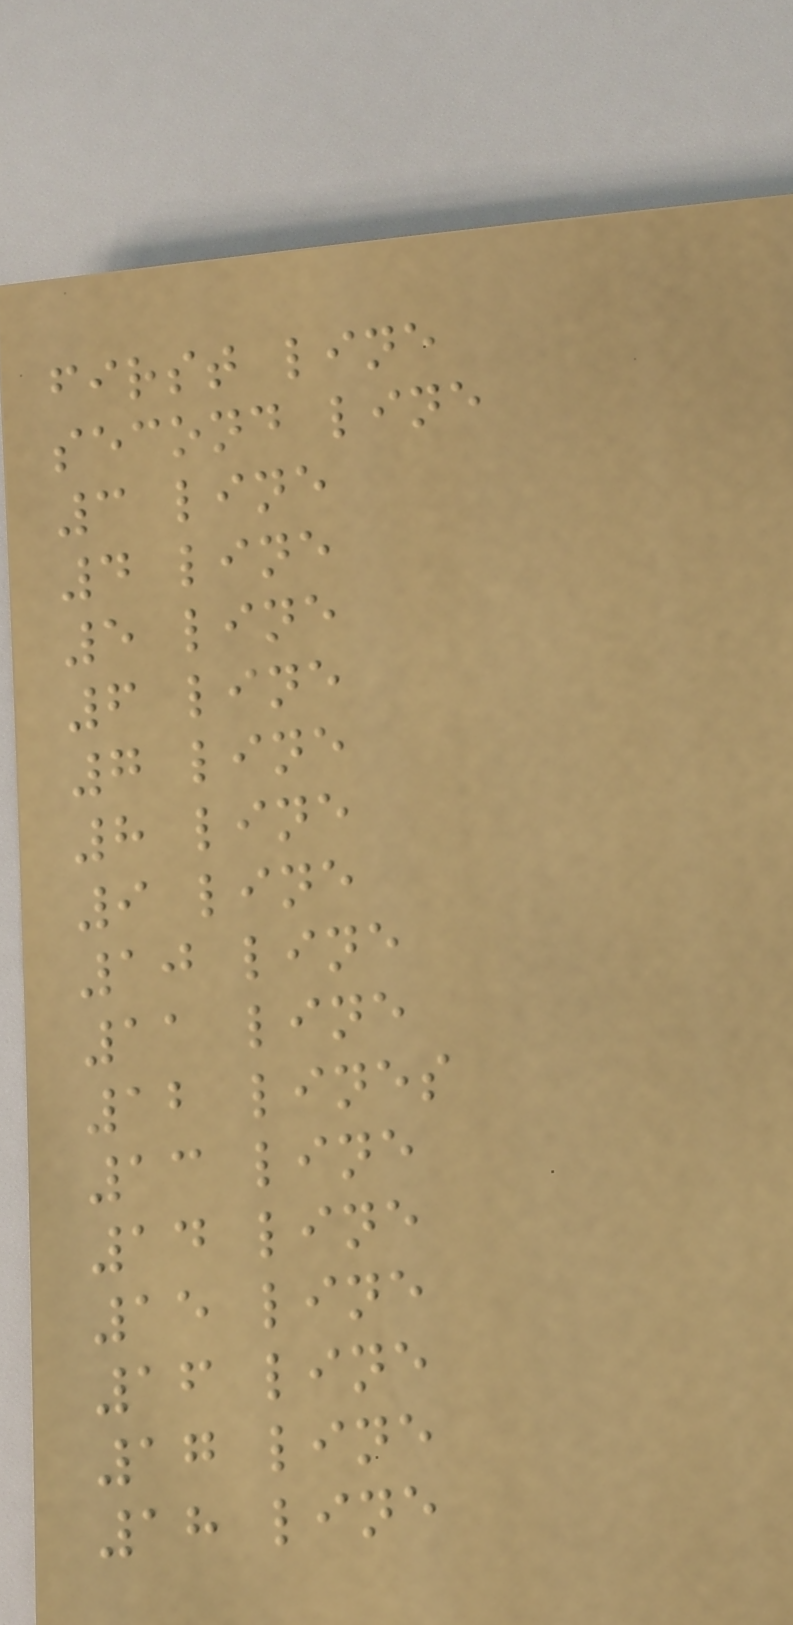first line
second line
3 line
4 line
5 line
6 line
7 line
8 line
9 line
10 line
11 line
12 lines
13 line
14 line
15 line
16 line
17 line
18 line
